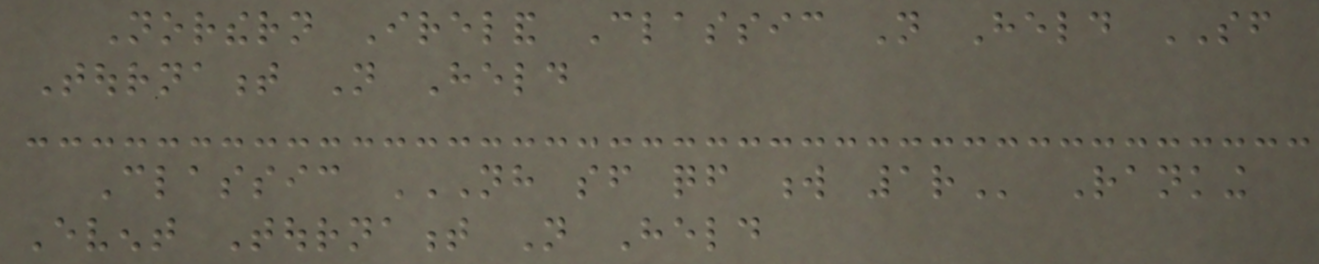Northern Ireland Classic Not Held SF
Tournament Not Held
Classic NH SF QF W 1R Ranking
Event Tournament Not Held
